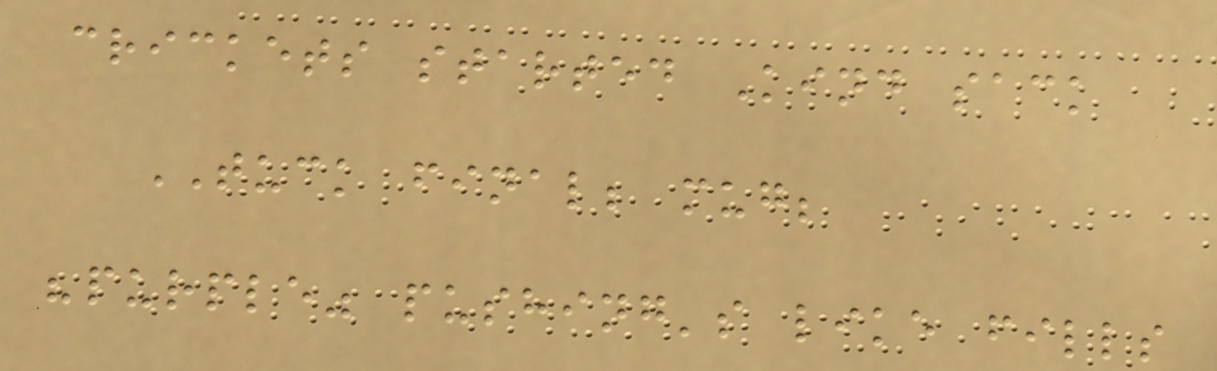crickets started Kind sack
TUCK final; mug;
"purple" pushing's like fills
